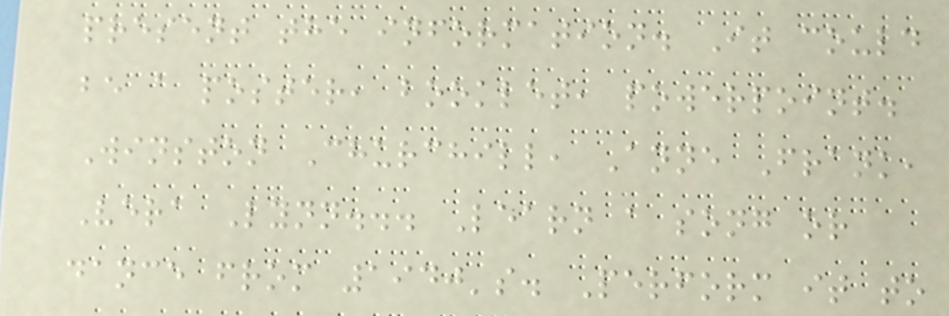present the information. It could
be a poster, booklet, powerpoint.
Winston Churchill, Anne Frank,
Vera Lynn... Learn a song or
dance from 1940's. Perform it to
